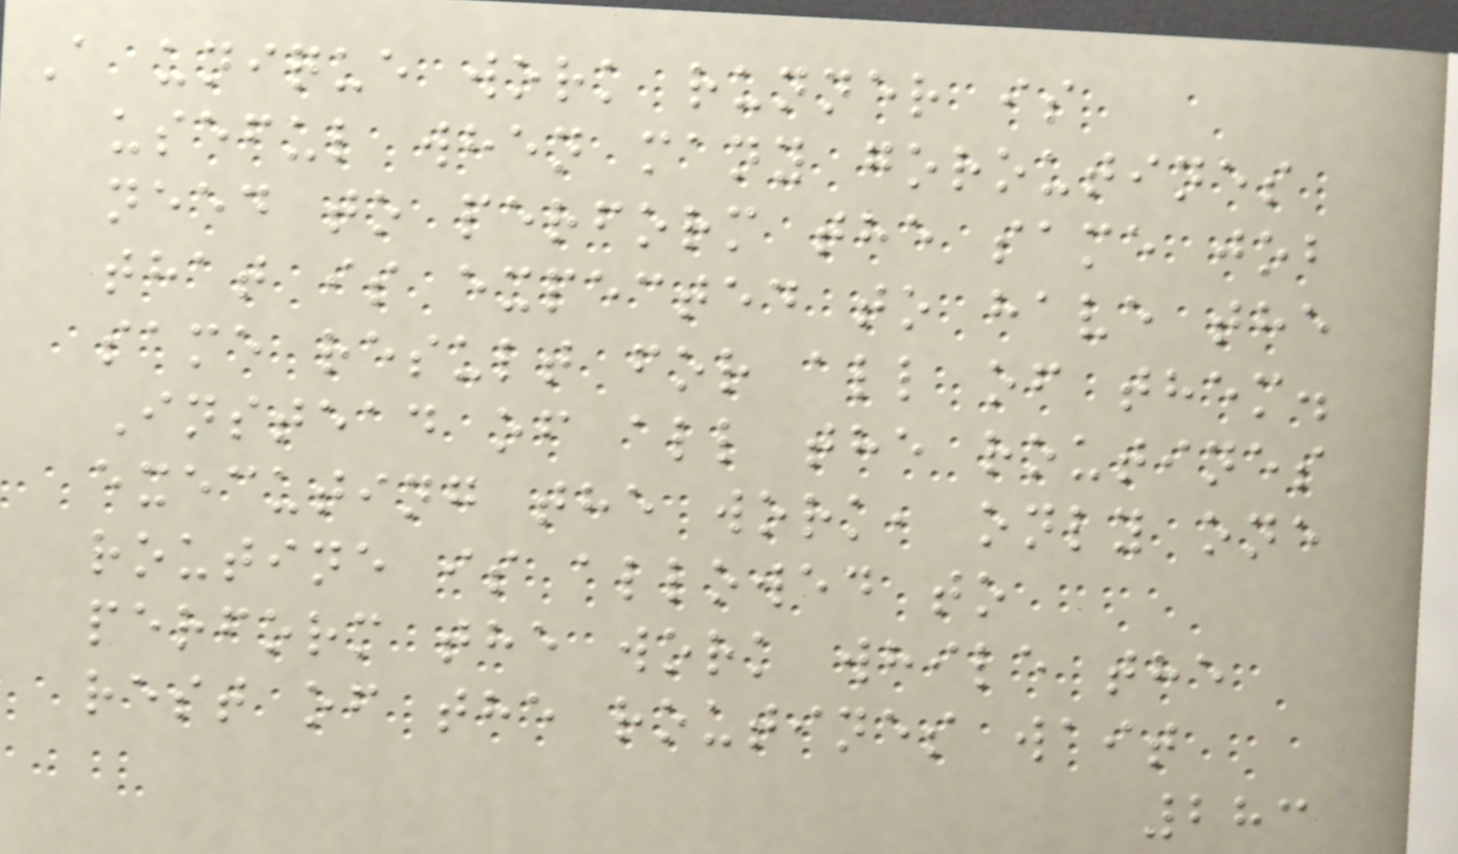A unique work runner is
useful when many goroutines
need to perform the same job
that is expected to have the
same result for all of them.
Instead of all the routines
executing the work, only one
routine is allowed to
perform the work while the
rest of the routines wait
283
